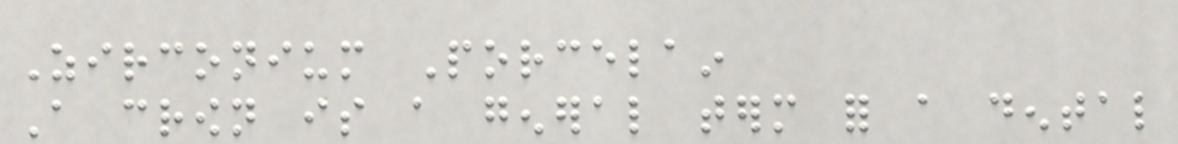Zirconium Porcelain
A crown is a general term for a dental
